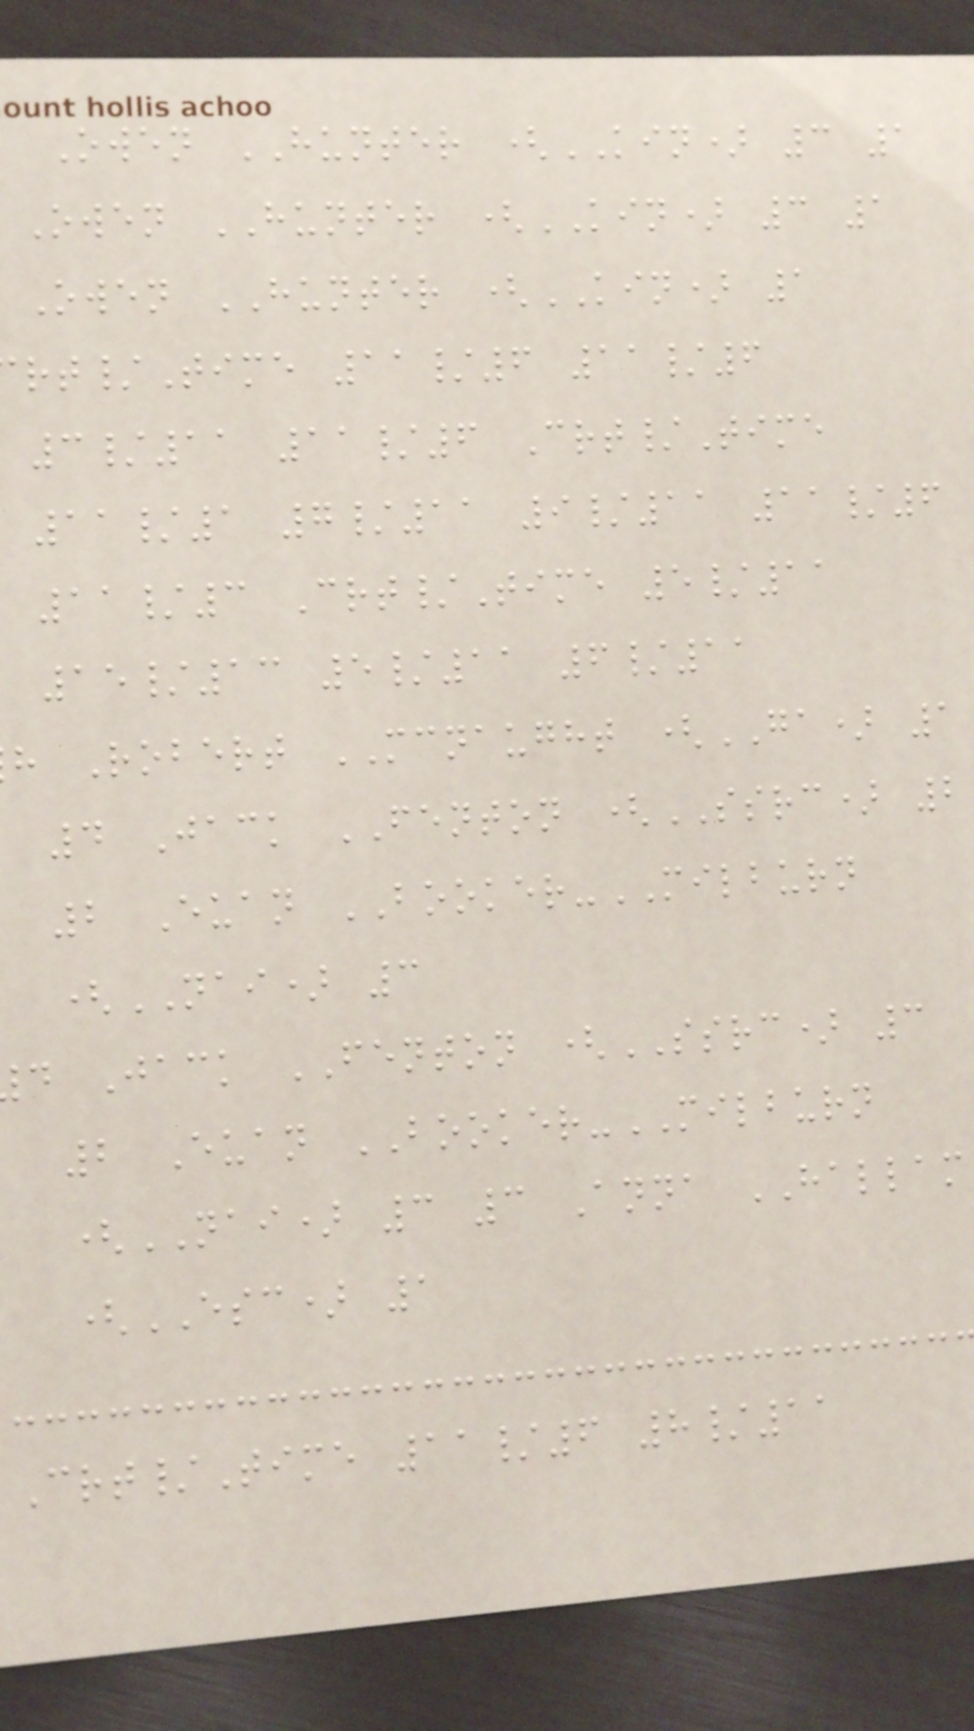Owen HUNTER (KIN) 3 1
Owen HUNTER (KIN) 3 1
Owen HUNTER (KIN) 1
rt/Time 11/6 11/6
3/11 11/6 Crt/Time
11/1 7/11 9/11 11/6
11/3 Crt/Time 5/11
15/13 5/11 6/11
h Robert MCNAUGHT (GA) 1
4 Jack FENTON (SSRC) 2
2 Euan BOOKER-MILBURN
(NAI) 3
d Jack FENTON (SSRC) 3
2 Euan BOOKER-MILBURN
(NAI) 3 3 Anna HALLAM
(ESC) 1
Crt/Time 11/6 8/11
